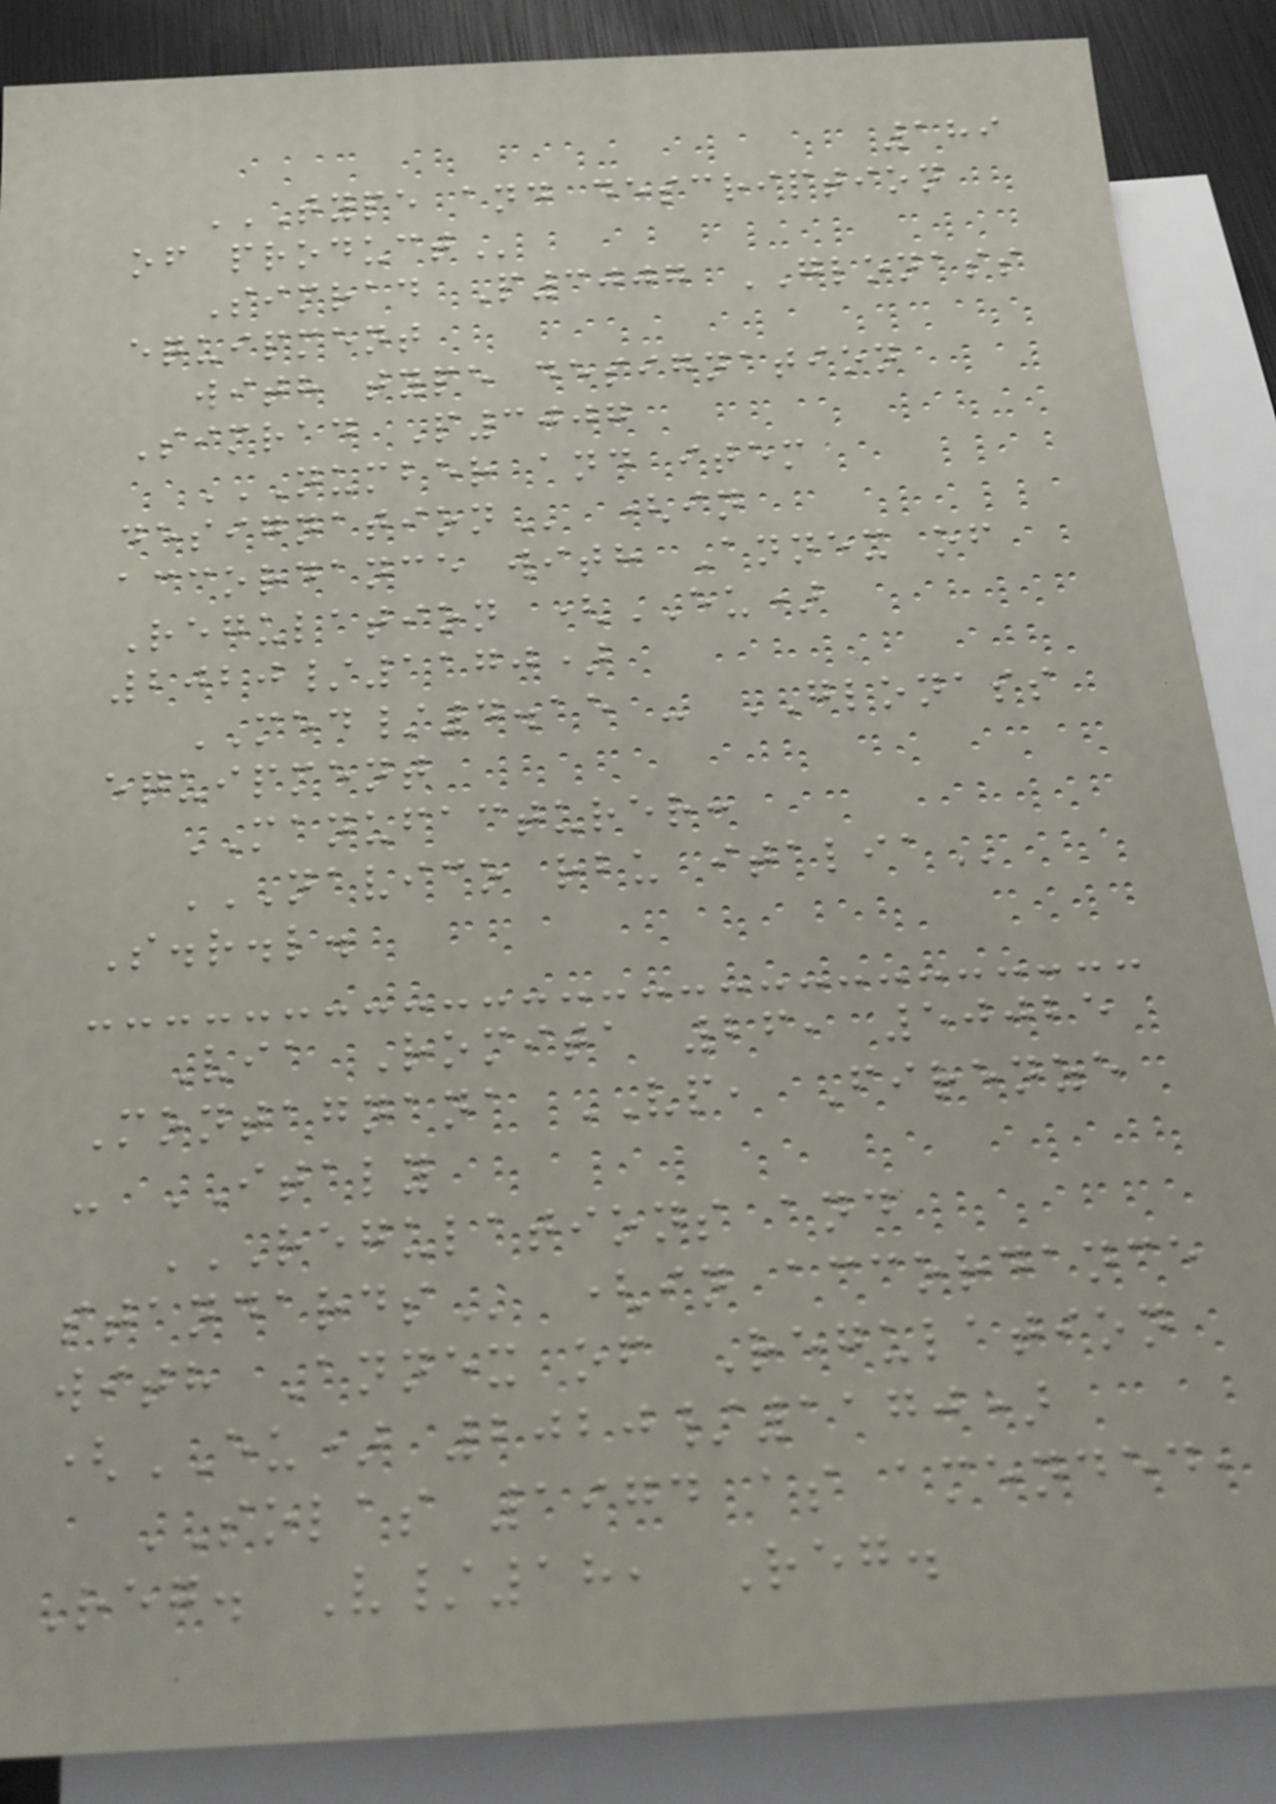189
TYPE AND DESCRIPTION
OF PRODUCT
Simrad P3007 GLONASS
equipment
with type designation
Simrad P3007
NUMBER AND ITEM
DESIGNATION (in
accordance with Annex of
Regulation (EU)
2020/1170)
MED/4.15 - GLONASS
equipment
MANUFACTURER:
NAVICO RBU ITALIA
S.r.l.
Via Romita 26, 50025
Montagnana VP, Firenze
- ITALY
REGULATIONS AND
STANDARDS (in accordance
with Annex of Regulation
(EU) 2020/1170)
SOLAS 1974 as amended,
Reg. V/18, Reg.
